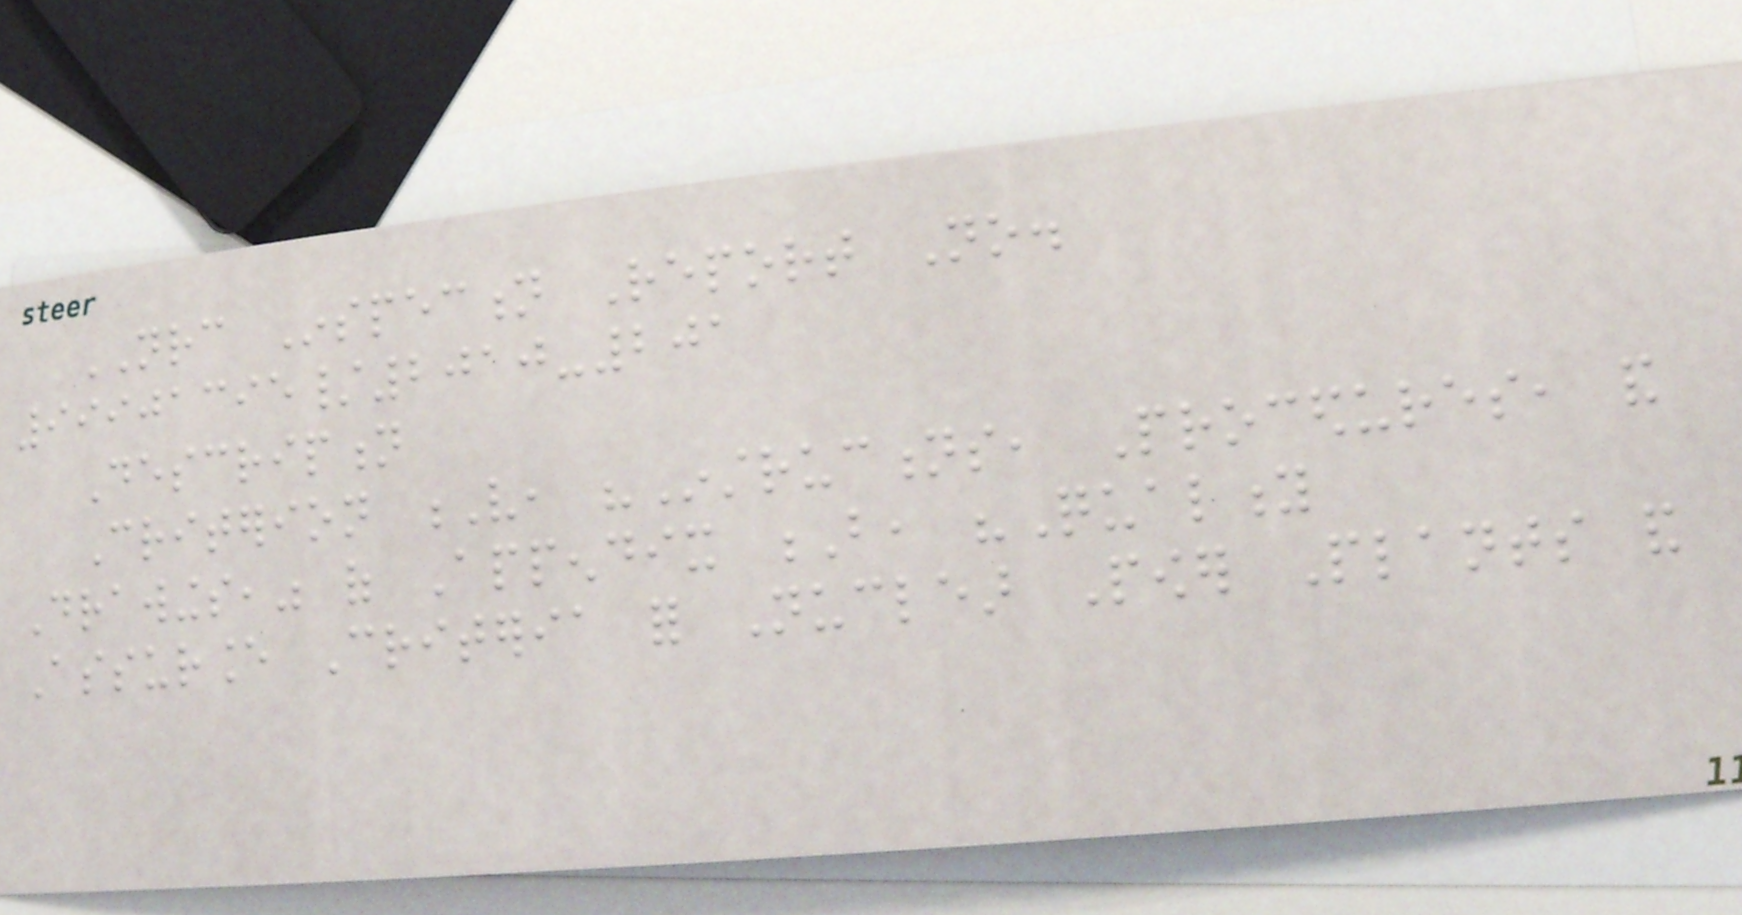NRC Inspection Report No.
99901395/2010-201
Description
Criterion V, "Instructions, Procedures, and
Drawings," of Appendix B, "Quality
Assurance Criteria for Nuclear Power Plants and
